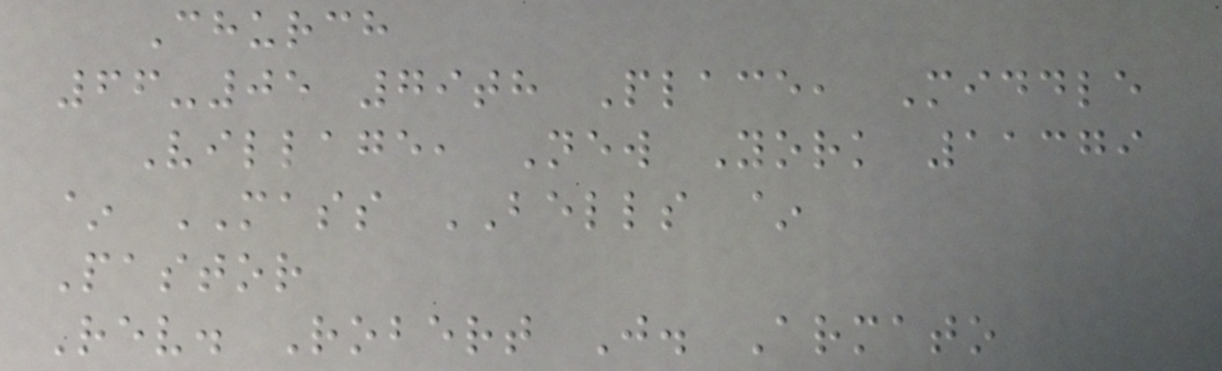Church
66-05 79th Place, Middle
Village, New York 11379
~ MASS BELLS ~
Pastor
Rev. Robert J. Armato
